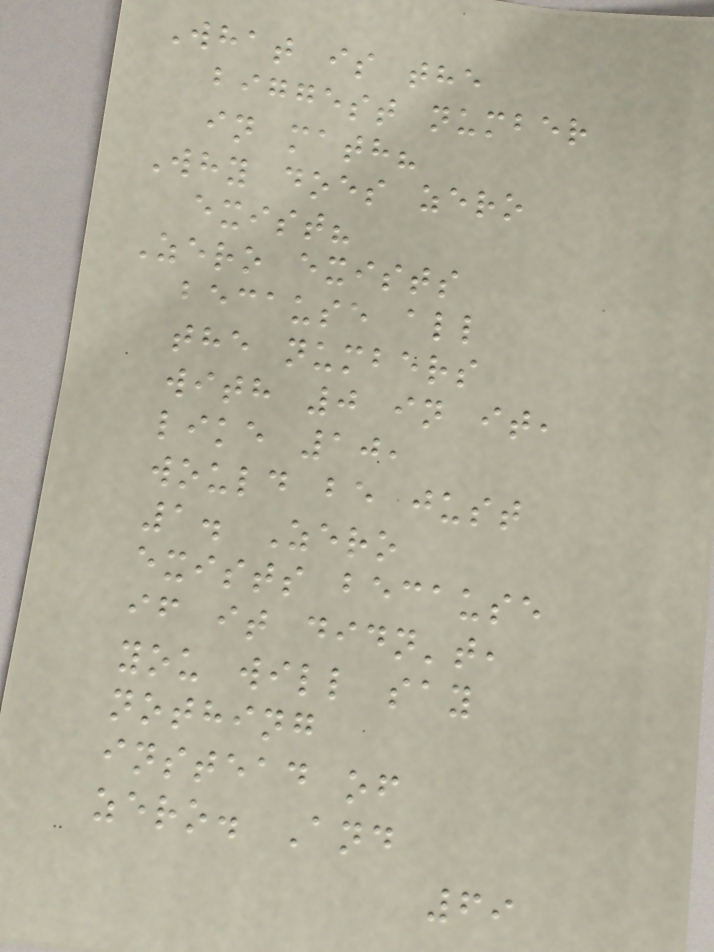What is the
biggest number
in math?
Why does zero
exist?
Zero exists
because all
the numbers
with 0 in it,
like 10,
would be just
1. Zero
exists because
if it didn't,
you will say
nothing
instead of
zero. And
69
